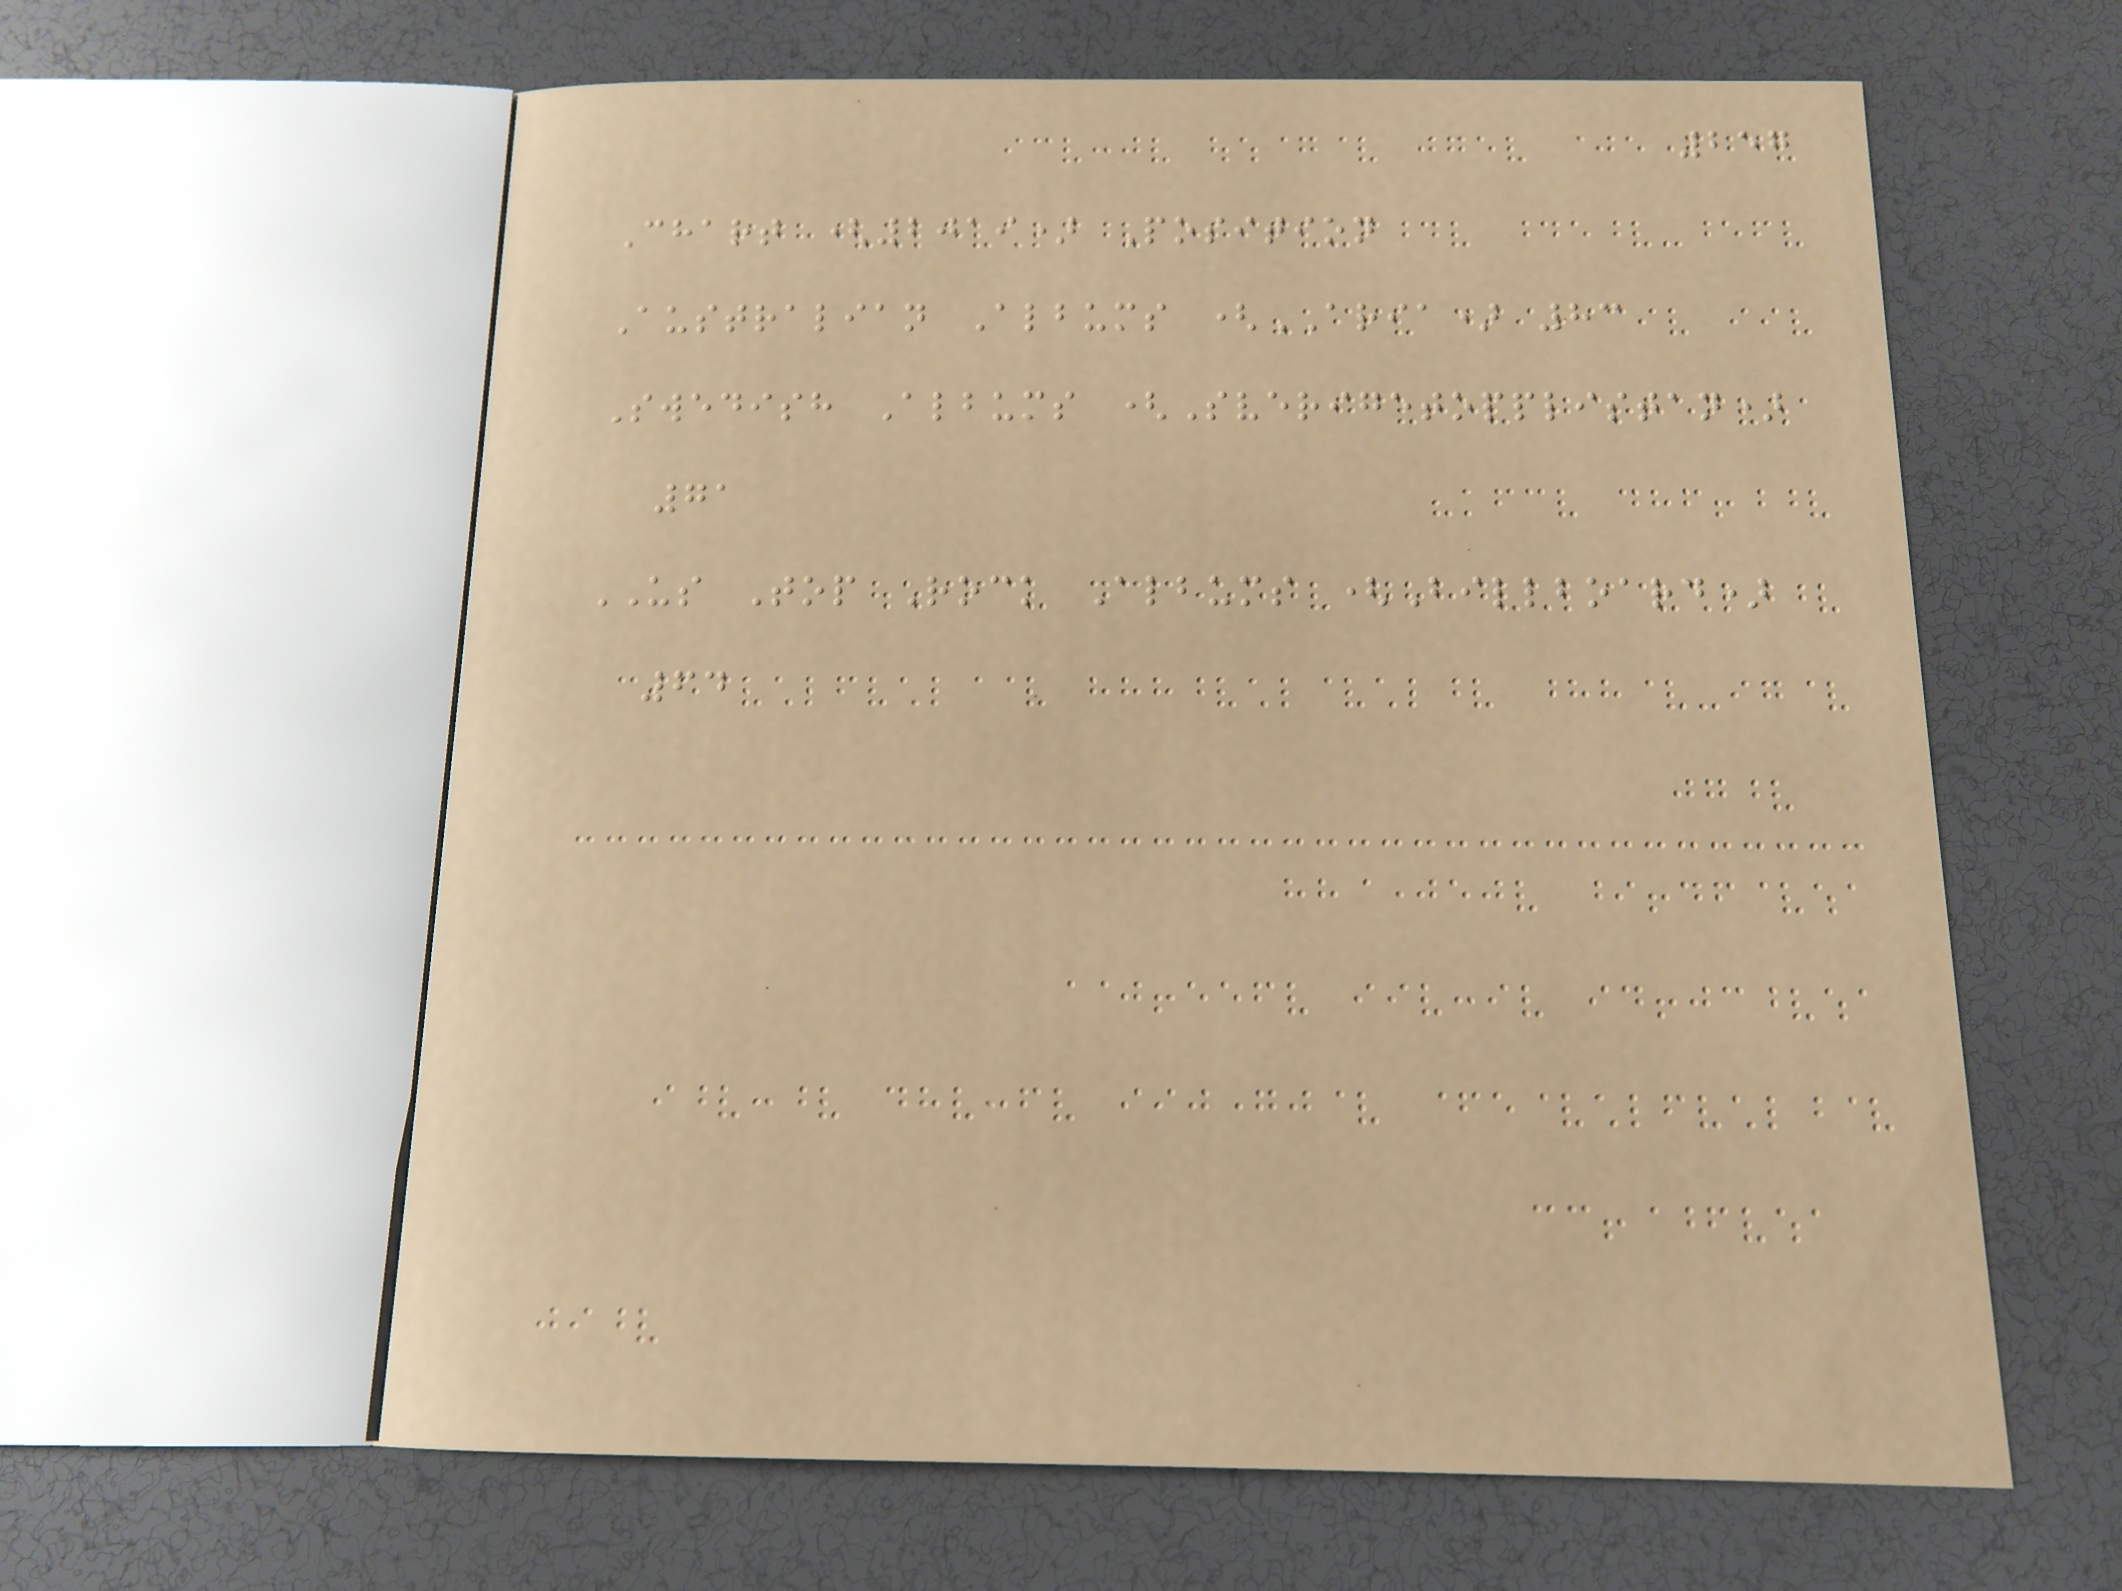257
Chart (2019) Position
Australian Albums (ARIA) 83
Swedish Albums (Sverigetopplistan)
71
US Top Rock Albums (Billboard)
64
